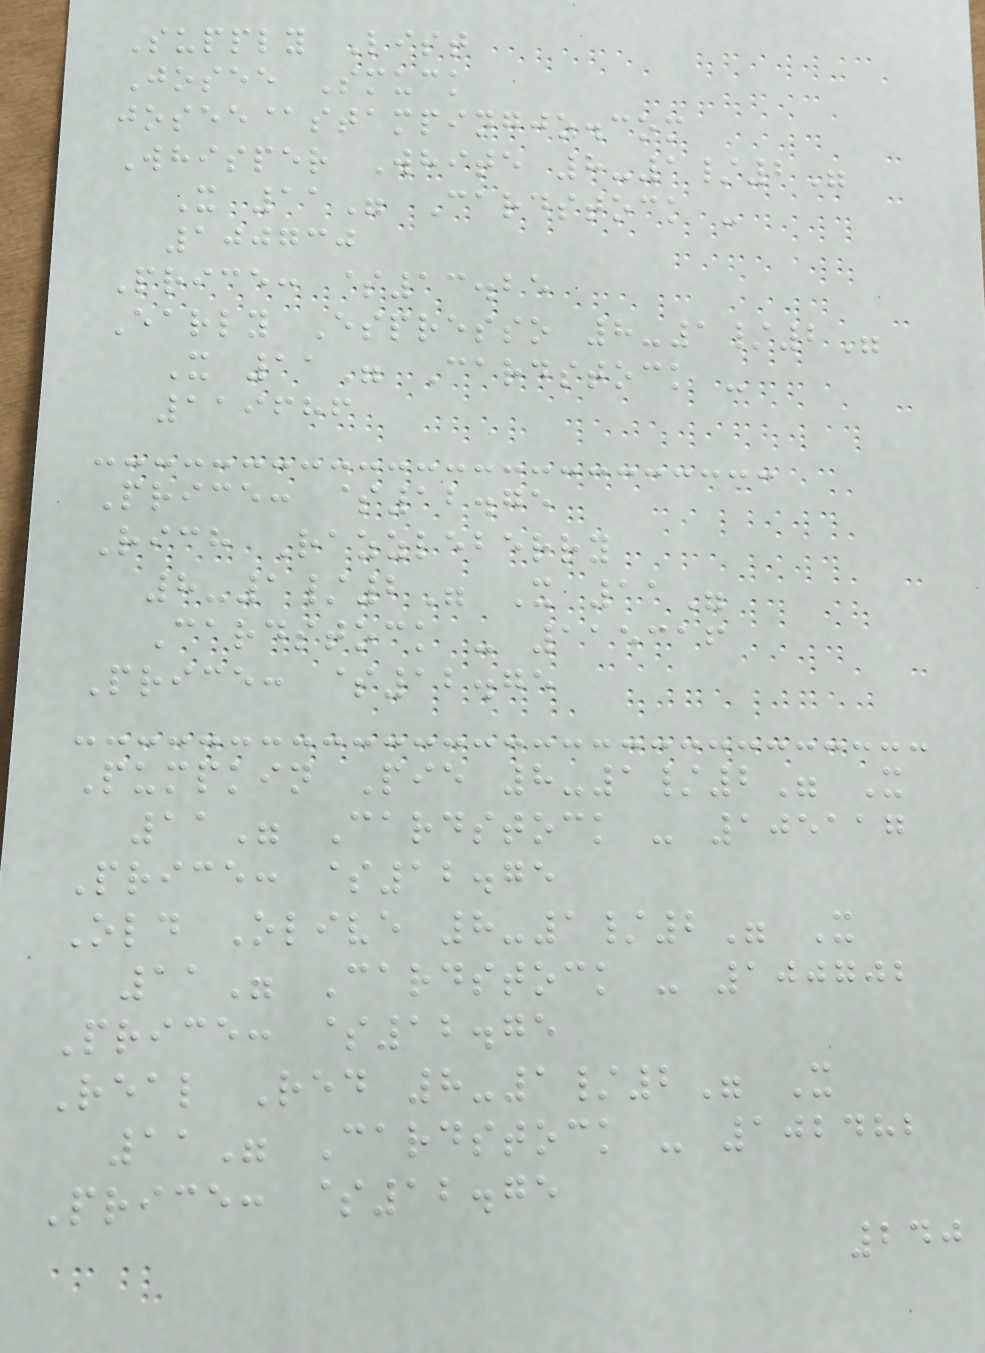Supply List
Josee Smuck
josee@stampingjo.com
Whisper White 8-1/2"
X 11" Cardstock -
100730
Price: $13.25
Early Espresso 8-1/2"
X 11" Cardstock -
119686
Price: $12.75
Rich Razzleberry
8-1/2" X 11"
Cardstock - 115316
Price: $12.75
Pumpkin Pie 8-1/2" X
11" Cardstock - 105117
Price: $12.75
Old Olive 8-1/2" X
11" Cardstock - 100702
Price: $12.75
Real Red 8-1/2" X
11" Cardstock - 102482
Price: $12.75
240
